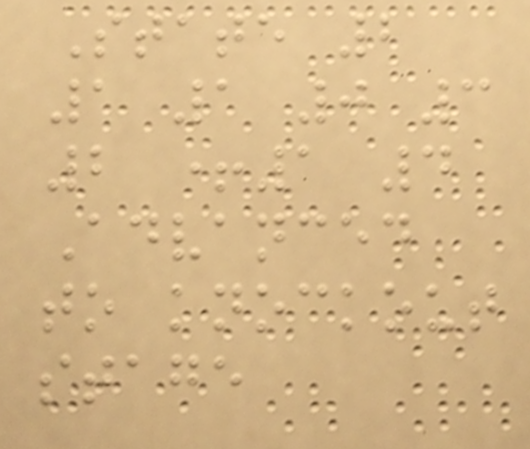State 2
1 1 0 3
2 +1 4
Advanced
to knockout
stage
